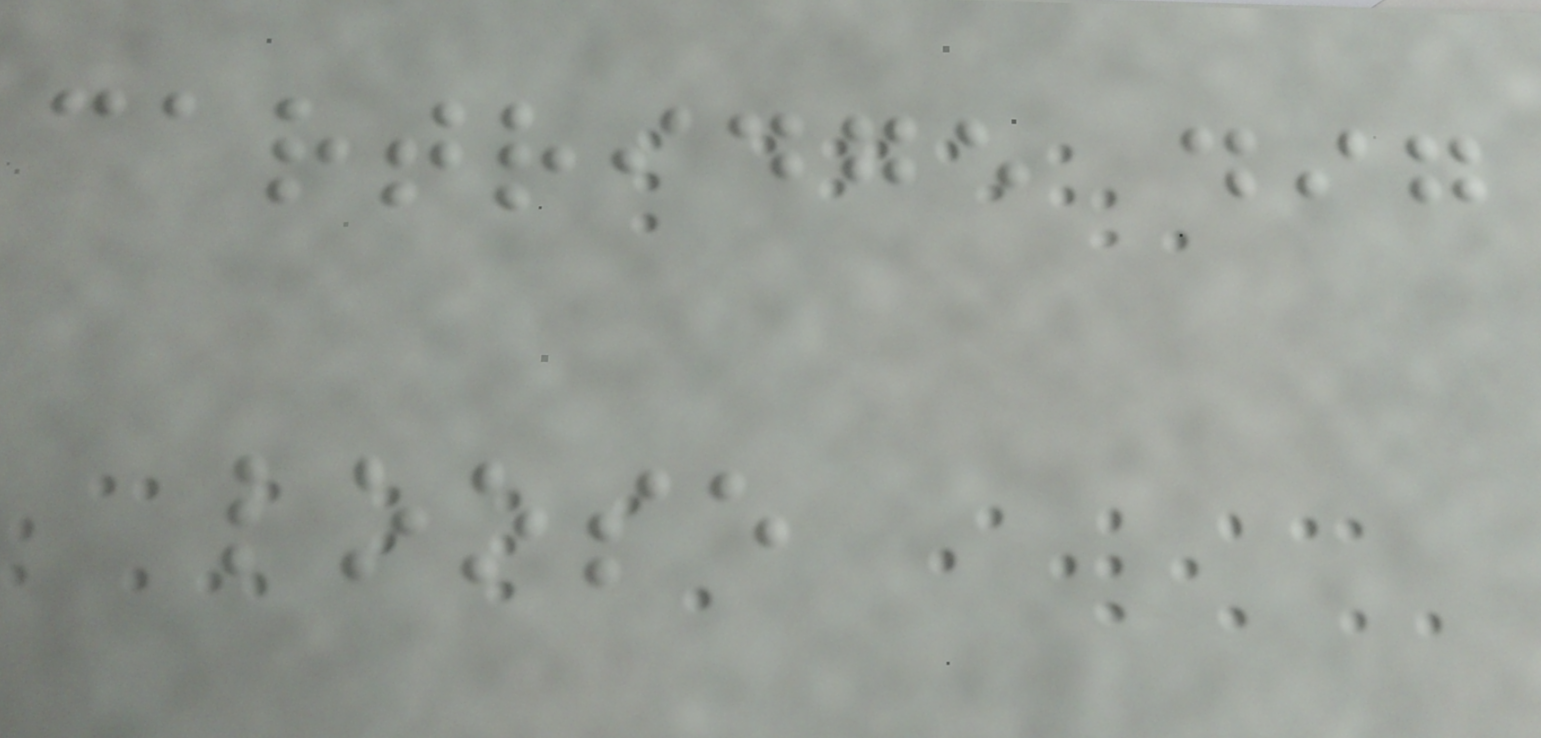cartridge dig
loose
